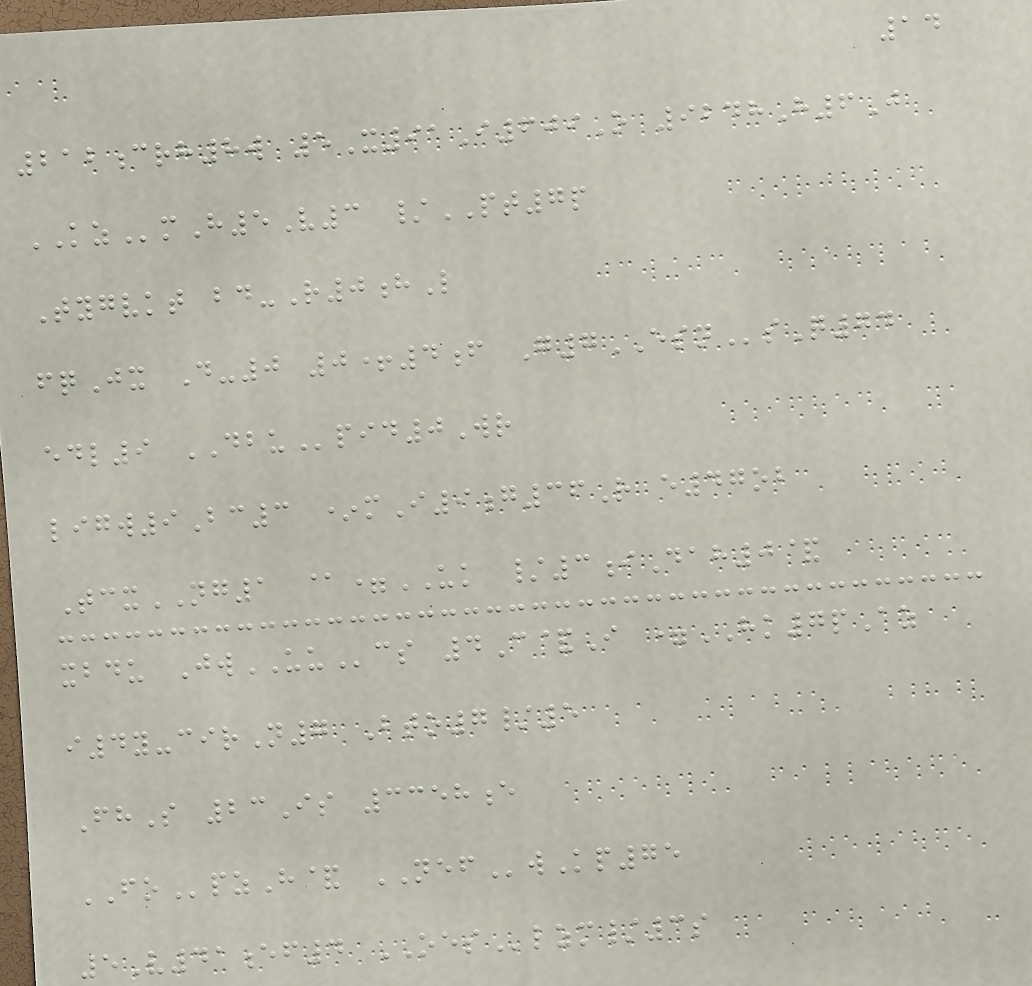14
212crh8w 5X91I609O 9248H6J
KZmH5V3 /PT7p
Tygvkt bd-R0hL
fqJx D-0 0+4f G7ESNsQ74
edl9 DBUpid0Wr
ligw9Bc3 *mI9g36R e47ob
TcxNG1 @=UK /3iDah0&
xbdu JwUUcs 4C&I =HK7pAz
i4y-cirN7 Bto7/5
FhS 23Is 3358e
FOpzH& NEFwKp75
5V41ef4 OESlzm/3s
